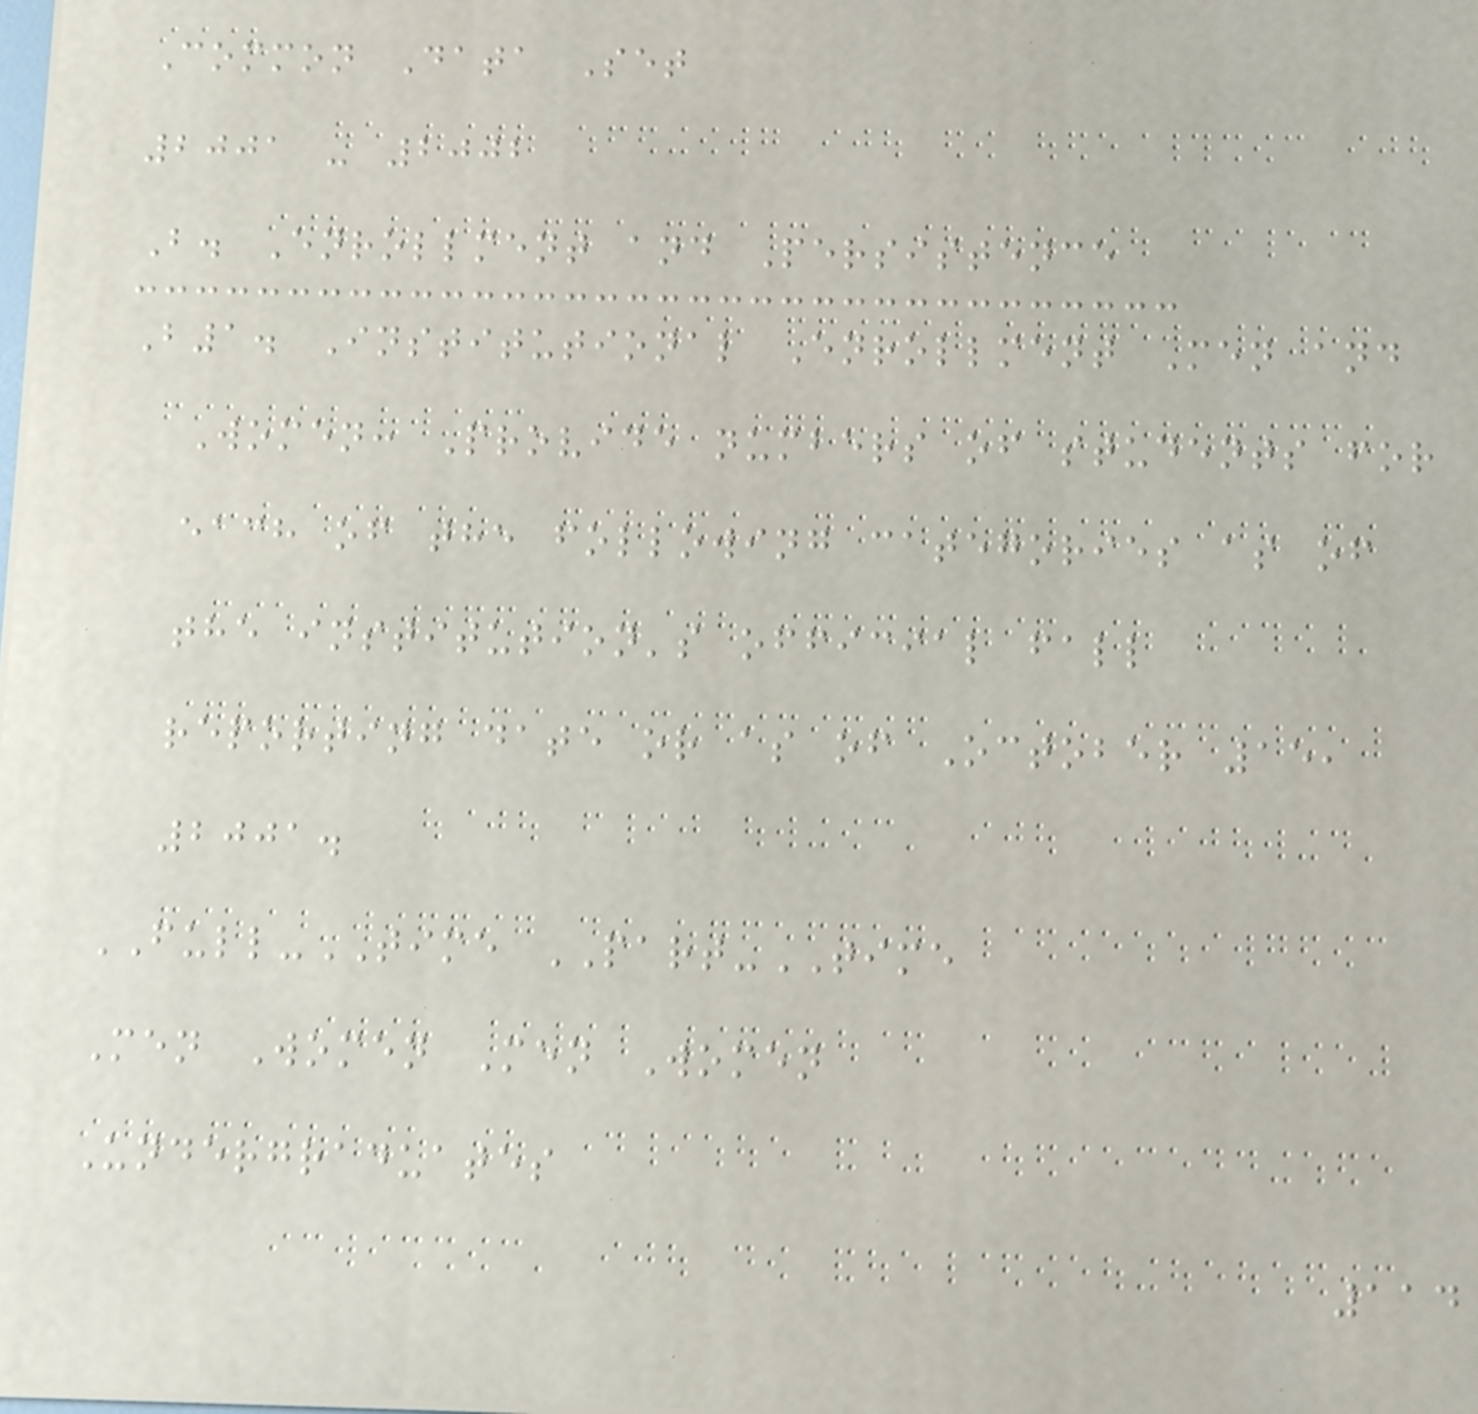Common Data Set
2001 - 2002
B. Enrollment and Persistence
B1. Institutional Enrollment Men and
Women: Provide numbers of students for
each of the following categories as of
the institution's official fall
reporting date or as of October 15,
2001.
FULL-TIME PART-TIME
Men Women Men Women
Undergraduates
114
